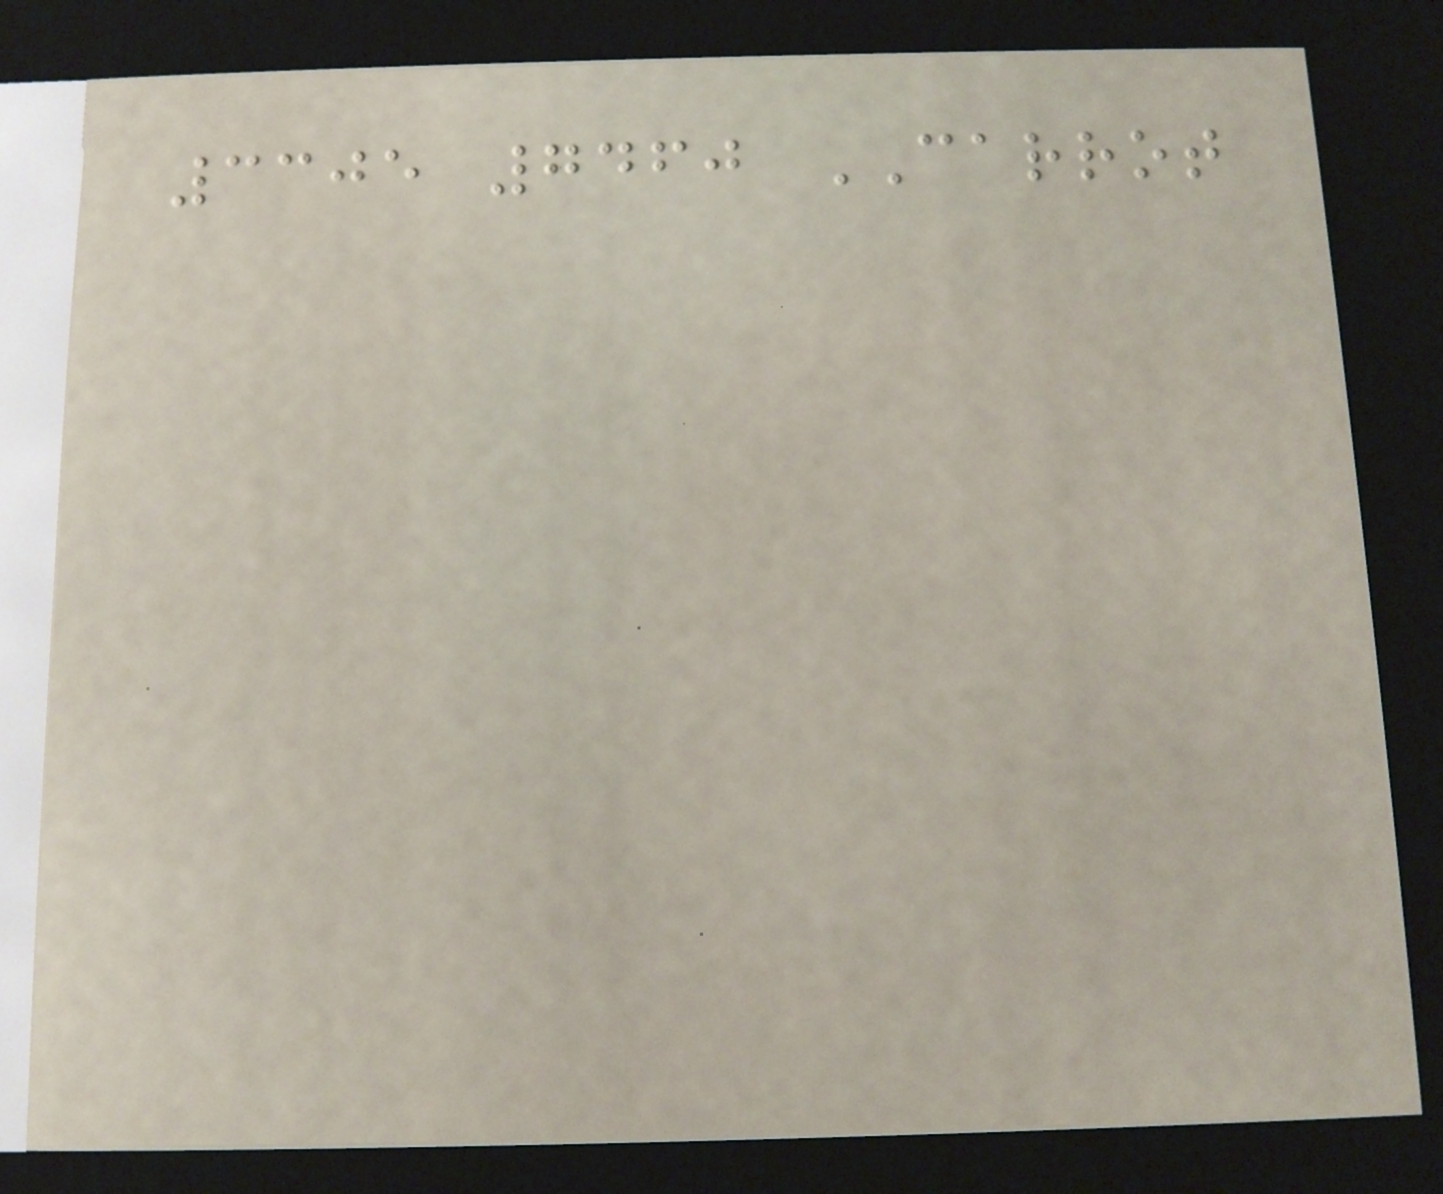3305 7460 CARROT
